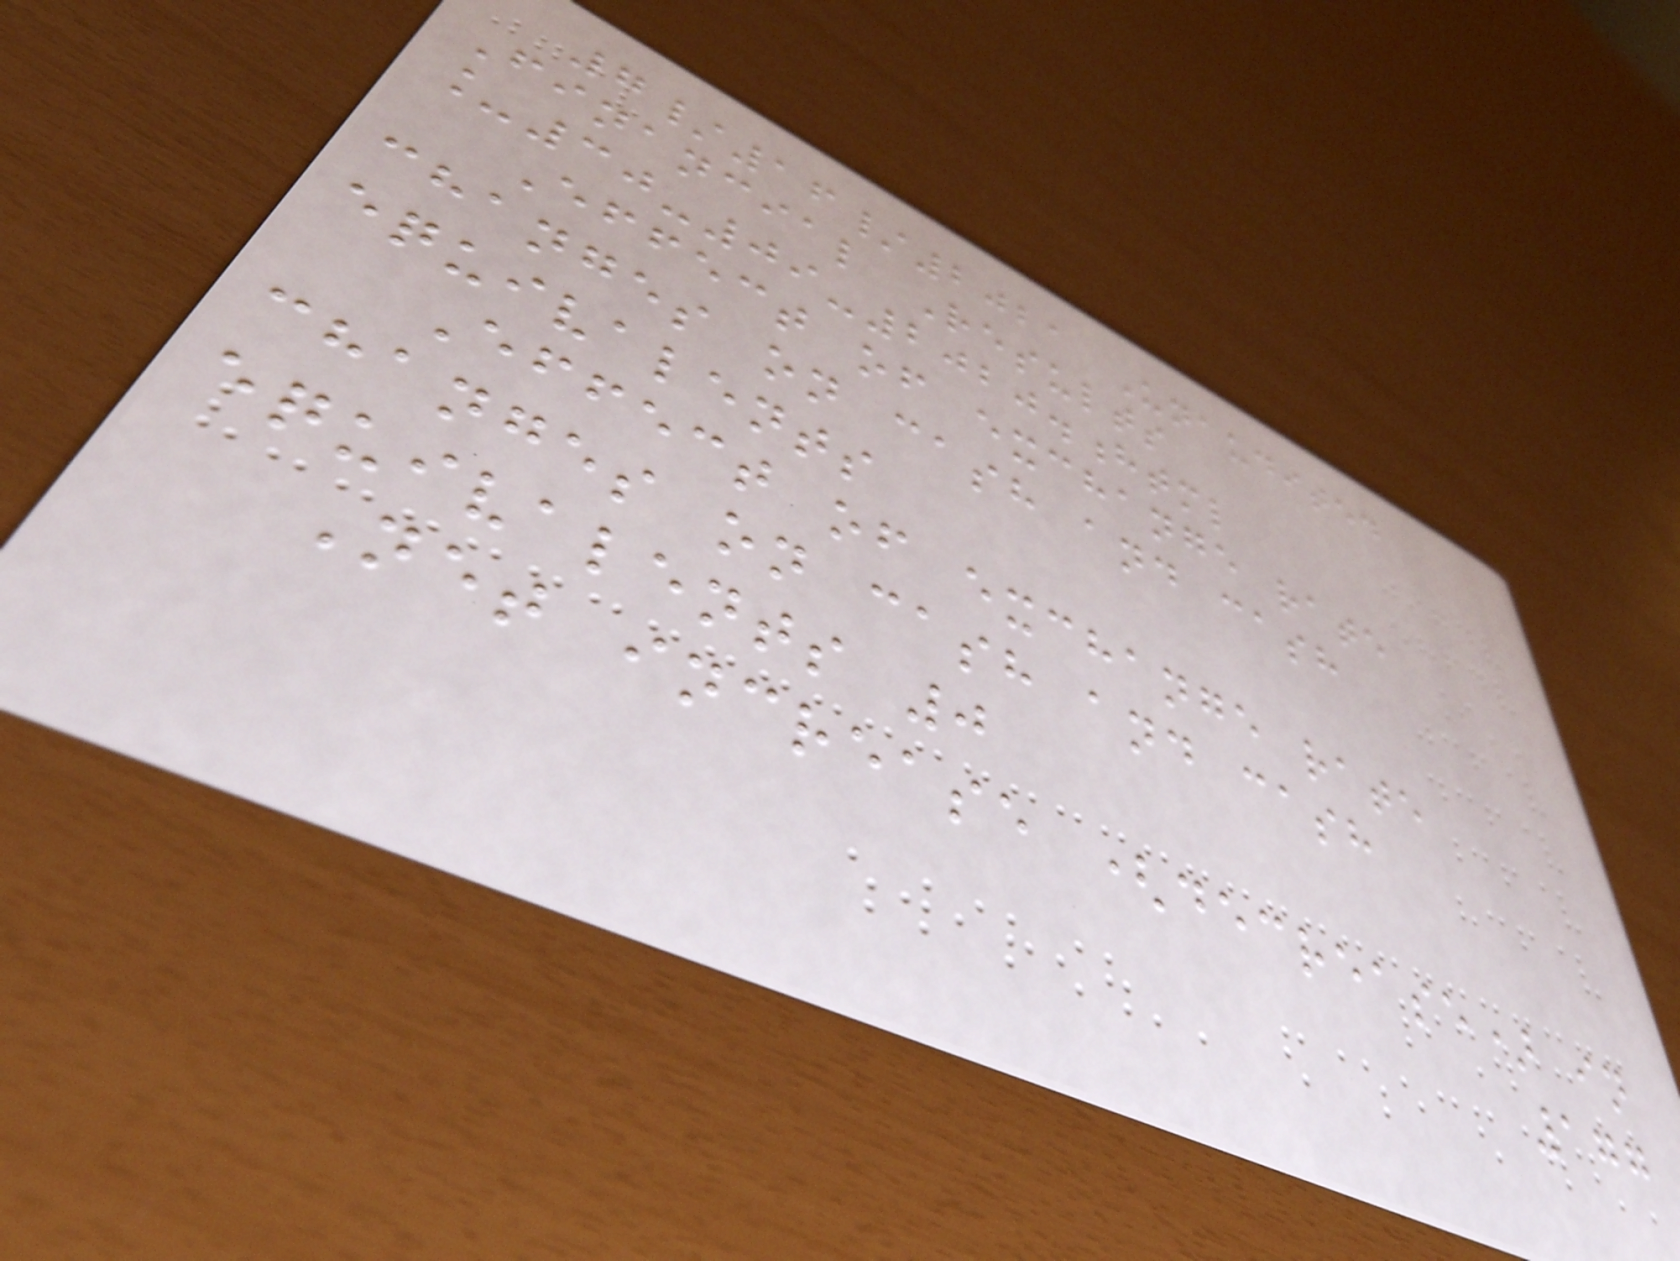7/16/2021 Unaudited
Financial Results
_30-09-2020.html
Effect of exchange rate
changes on cash and cash
equivalents
Effect of exchange rate
changes on cash and cash
equivalents 0
Net increase (decrease) in
177
